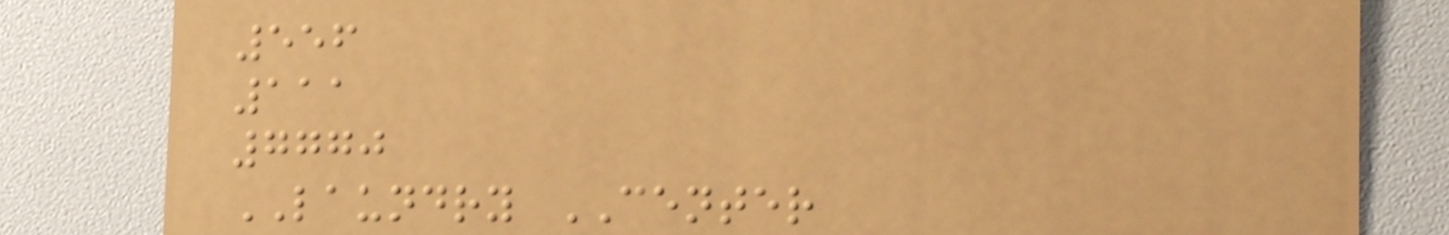556
111
7770
LAUNDRY CENTER
